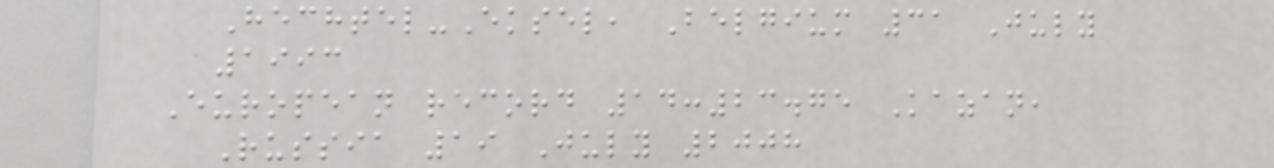Hechtel-Eksel, Belgium 31 July
1993
European record 14:23.75 Kazan,
Russia 19 July 2008
